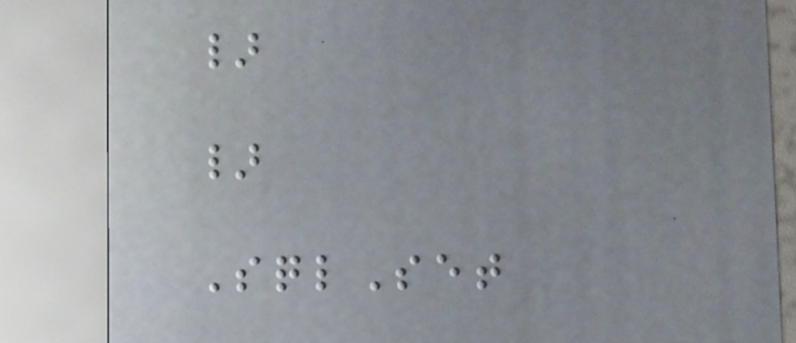}
}
SqlSet
